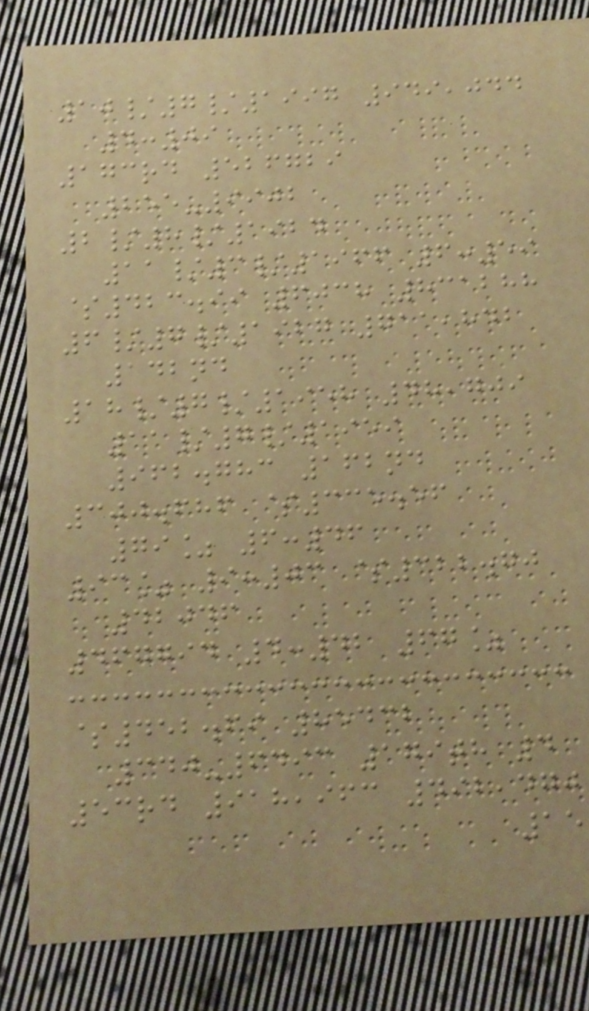10/7/1997 949,044
4:09
173rd 526729
255-9902
2/8/1924
11/3/1966 6:59
$423.99 6038 831288
6/7/1927 711,842
142nd
18/7/1958 48,709
11/7/1959
962.783 162nd
300.686 $335.56
79% 6:46
93% 9:03 $322.70
42046
467794 4:42 67%
$452.69 85432
340-6493 179th 4
53rd 918,963 492,470
15
